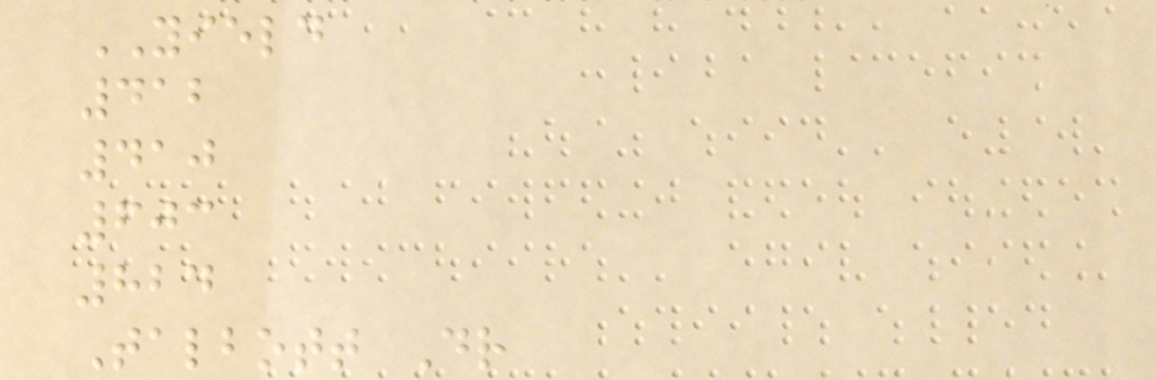YIELD
412
410
603
824
Talbott Dr
